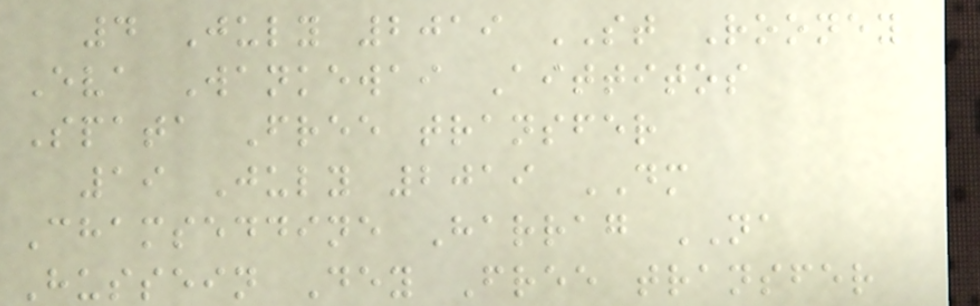4 July 2019 ST Rooney
Eva Wankewai Aittitos
Spata Free transfer
19 July 2019 DM
Chamseddine Harrag NA
Hussein Dey Free transfer
